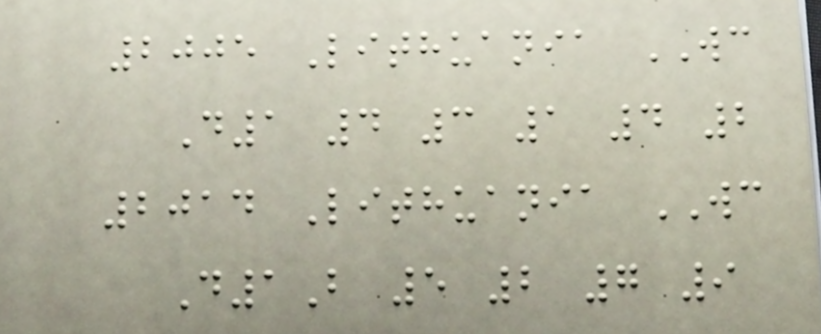2005 Lithuania WC
D1 4 3 1 4 2
2014 Lithuania WC
D1B 5 2 7 9
